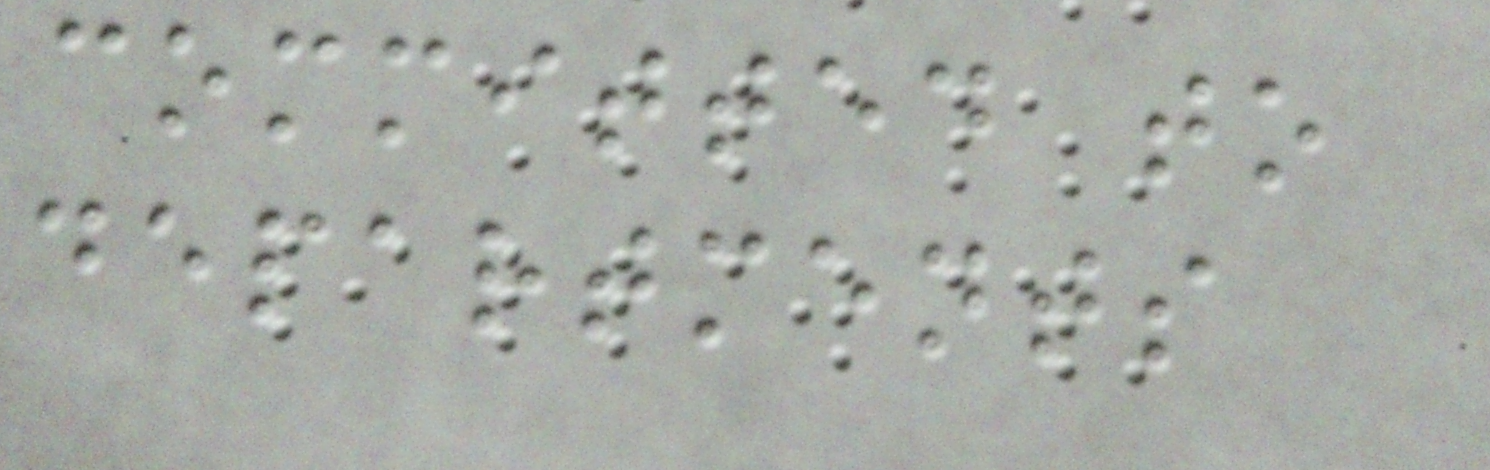committed to
departments
